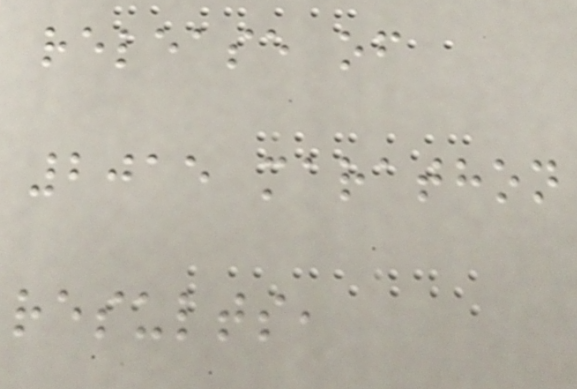release of
2015 marathon
results,
